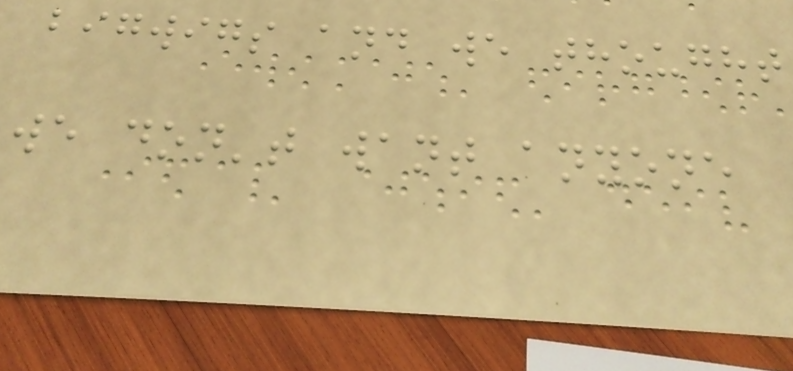bigwigs and we thought
we don't want anyone
